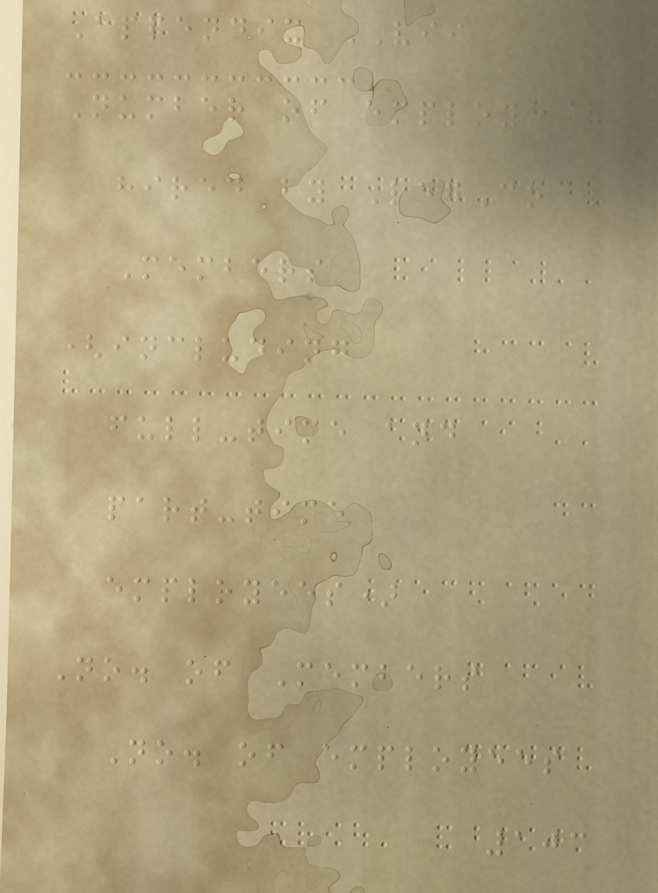Appendix VII
Number of employees
hired by LegCo
Members
(including
full-time and
part-time
employees)
No. of Members
No. of employees
103
